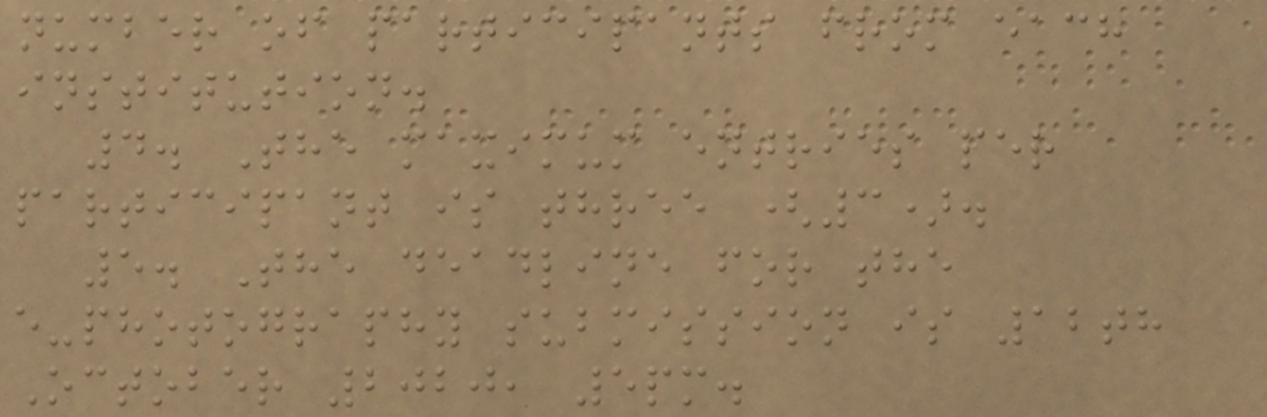number of participants from each
institution.
4. The maximum entries per
participant is three (3).
5. The deadline for the
e-photography submission is 12th
October 2020, 5pm.
